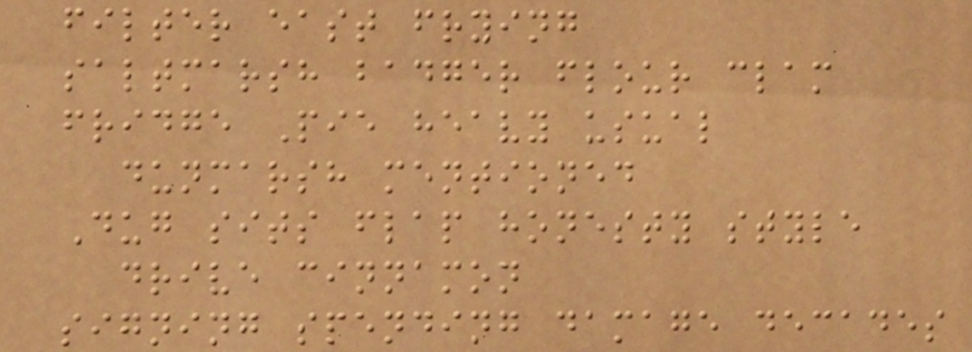filter east frying
saltmarsh badger flour clam
fridge Pie heavy usual
dunmarsh mentioned
Dug sits flap honesty style
drive cinnamon
signing spending damage decades
